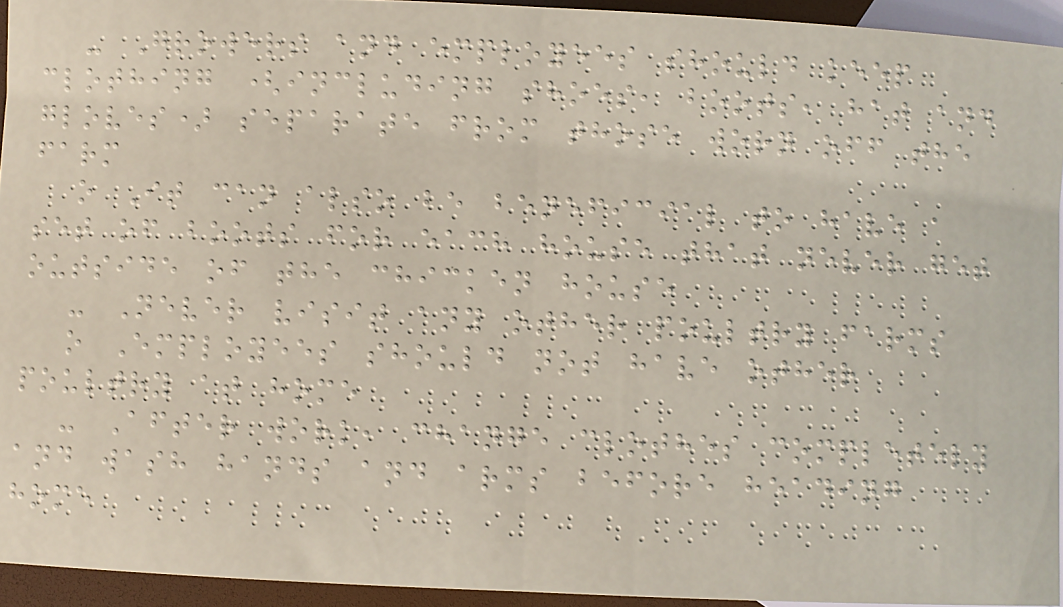- Growers and employees should keep
clothing (including shoes, boots, hat and
gloves) separate from those worn off the
farm
o It can also be beneficial to have a
set of boots for each house that never get
outside of the chicken house
- Never visit any other poultry farms
o Employees should not have other
poultry at home
- After work, change clothes completely
and wash hands and arms before heading
home
